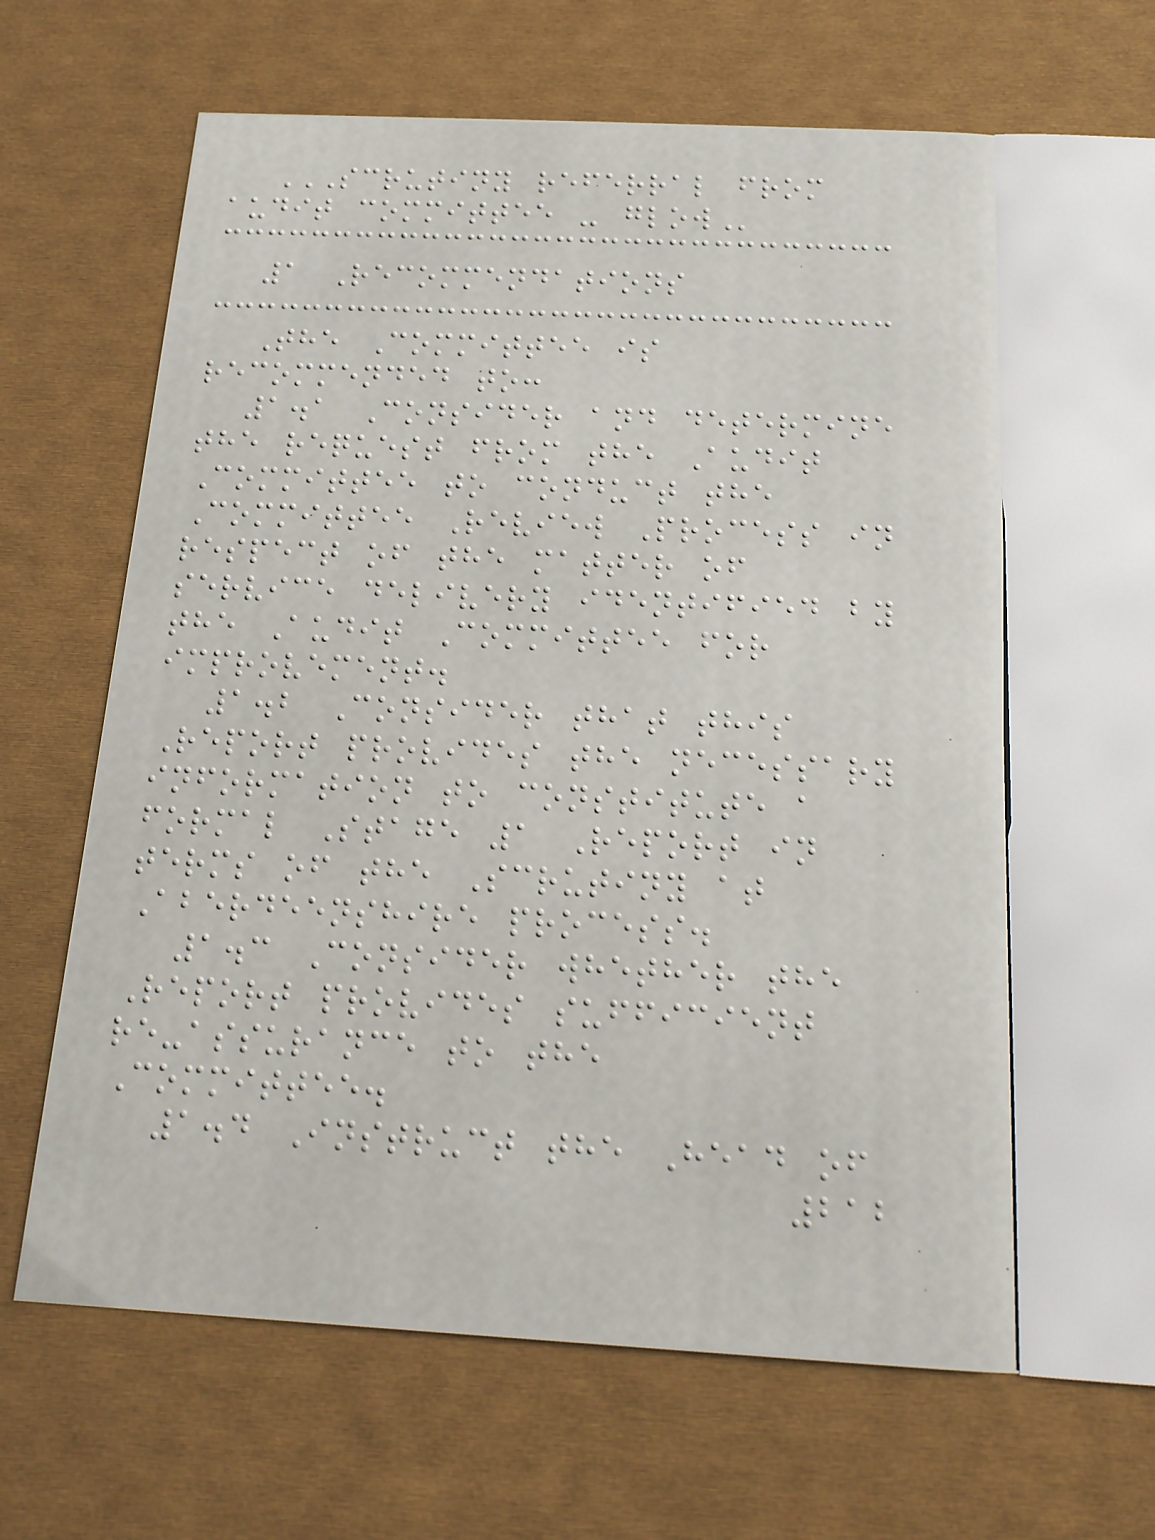SCRUTINY REFERRAL FROM
AUDIT COMMITTEE - GLOW
1 Recommendations
The Committee is
recommended to:
1.1 Consider and determine
the request from the Audit
Committee to conduct the
Committee Review Process in
respect of the matter of
service delivery identified by
the Audit Committee for
improvement.
1.2 Consider that this
Report provides the necessary
information to constitute a
formal Stage 1 Report in
terms of the Scrutiny at
Aberdeenshire process.
1.3 Consider whether the
Report provides sufficient
re-assurance to the
Committee.
1.4 Instruct the Head of
212
